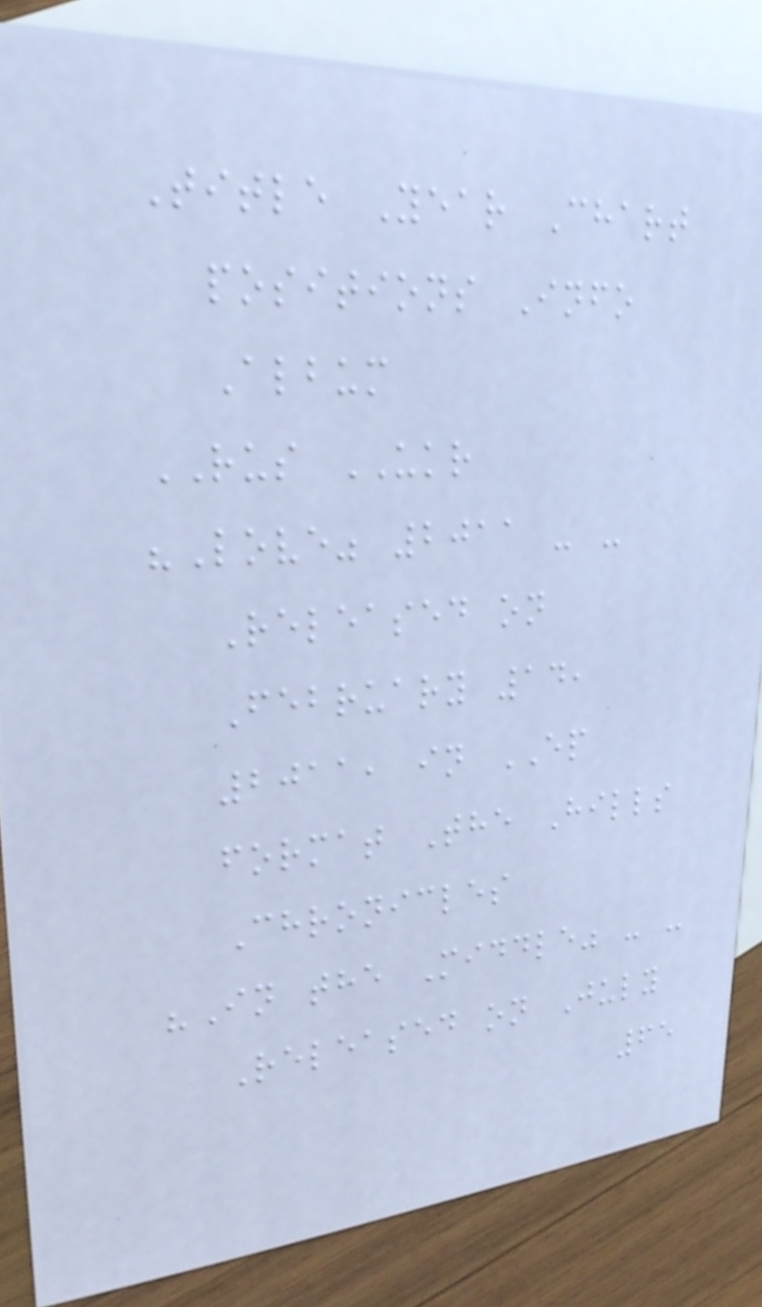Title Year Chart
positions Info
Album
RUS UKR
"Love" 2011 - -
Released on
February 14,
2011, in EP
format The Hills
Chronicles
"In the Middle" - -
Released on July
65
